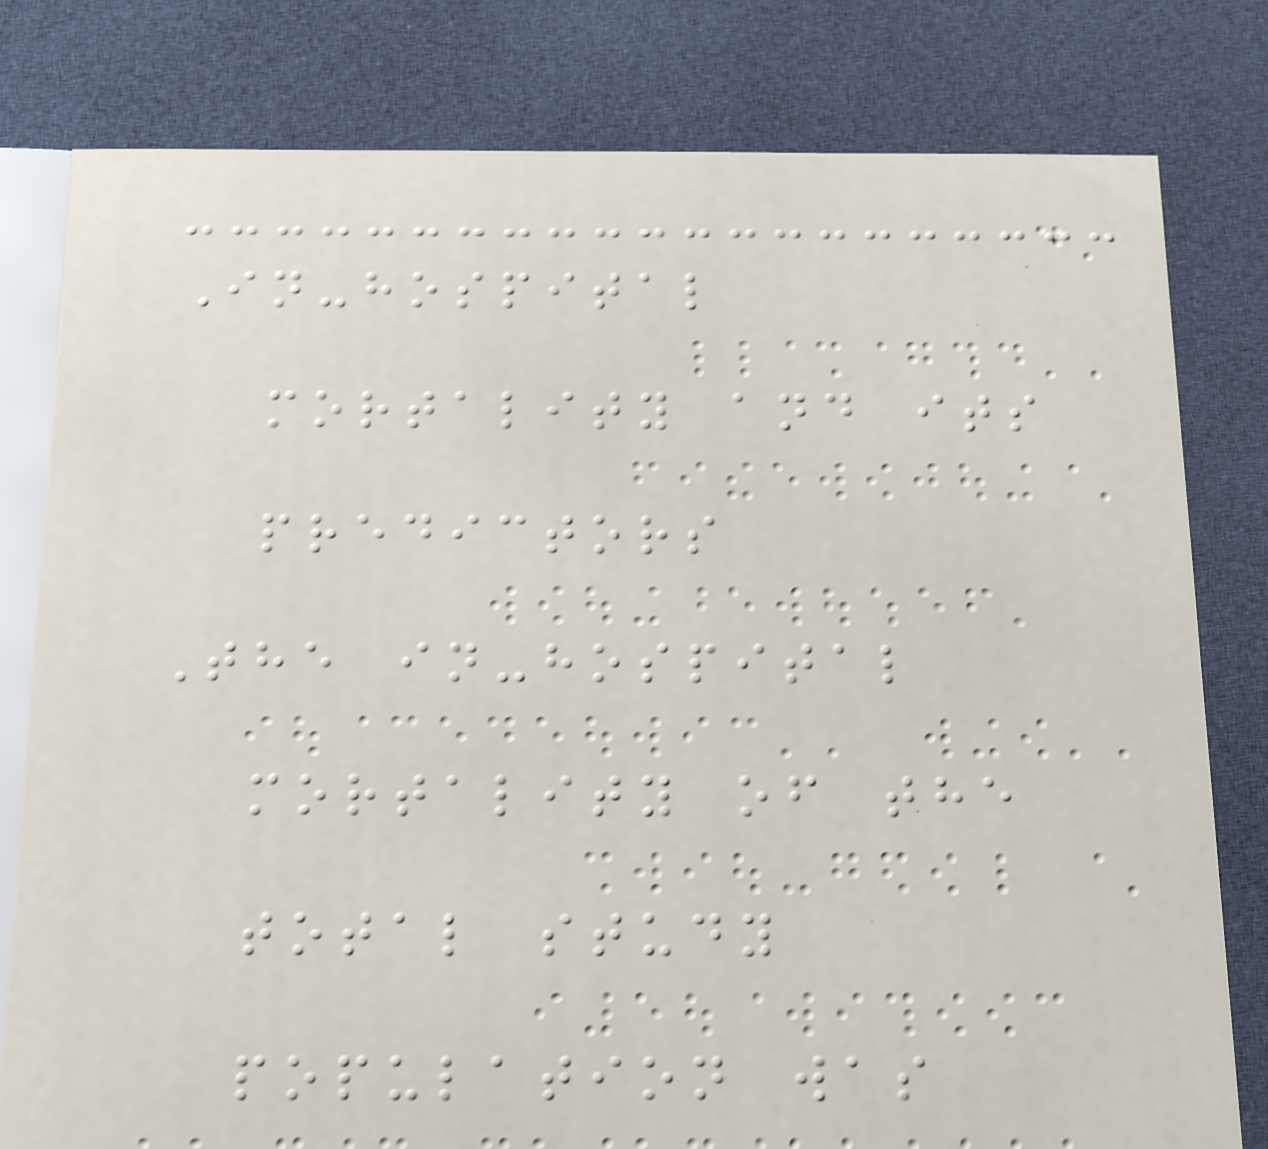In-hospital
mortality and its
predictors
The in-hospital
mortality of the
total study
population was
